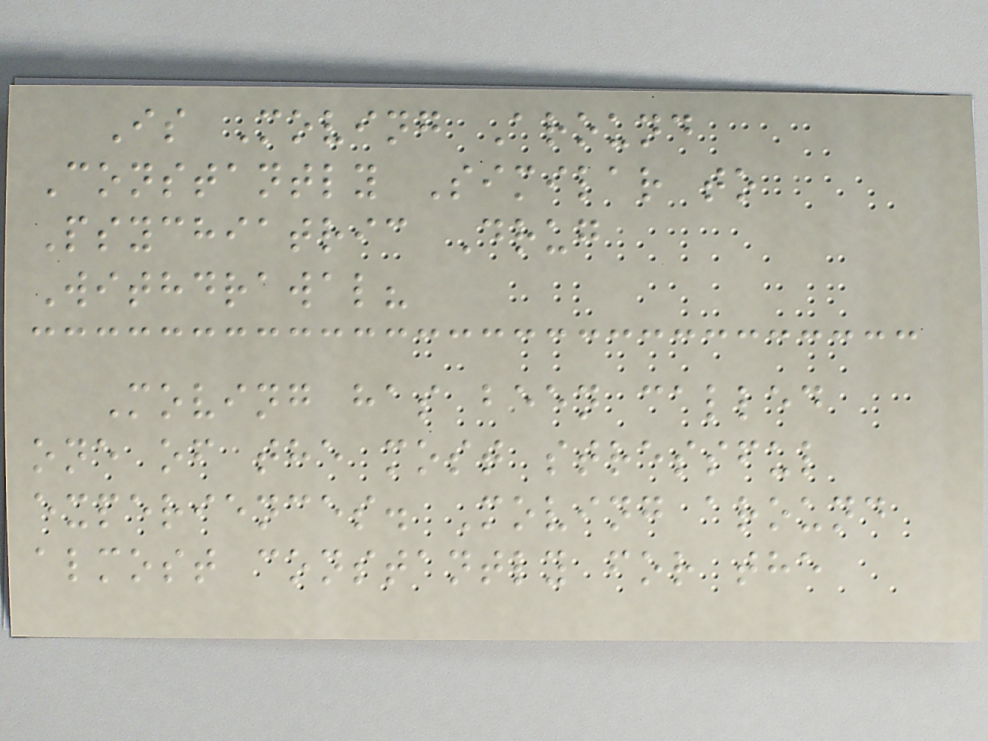Is Moving Around
Constantly Similar to
Psychiatric Drug
Withdrawal?
Moving has been called
one of the most stressful
experiences. Moving around
almost constantly for the
